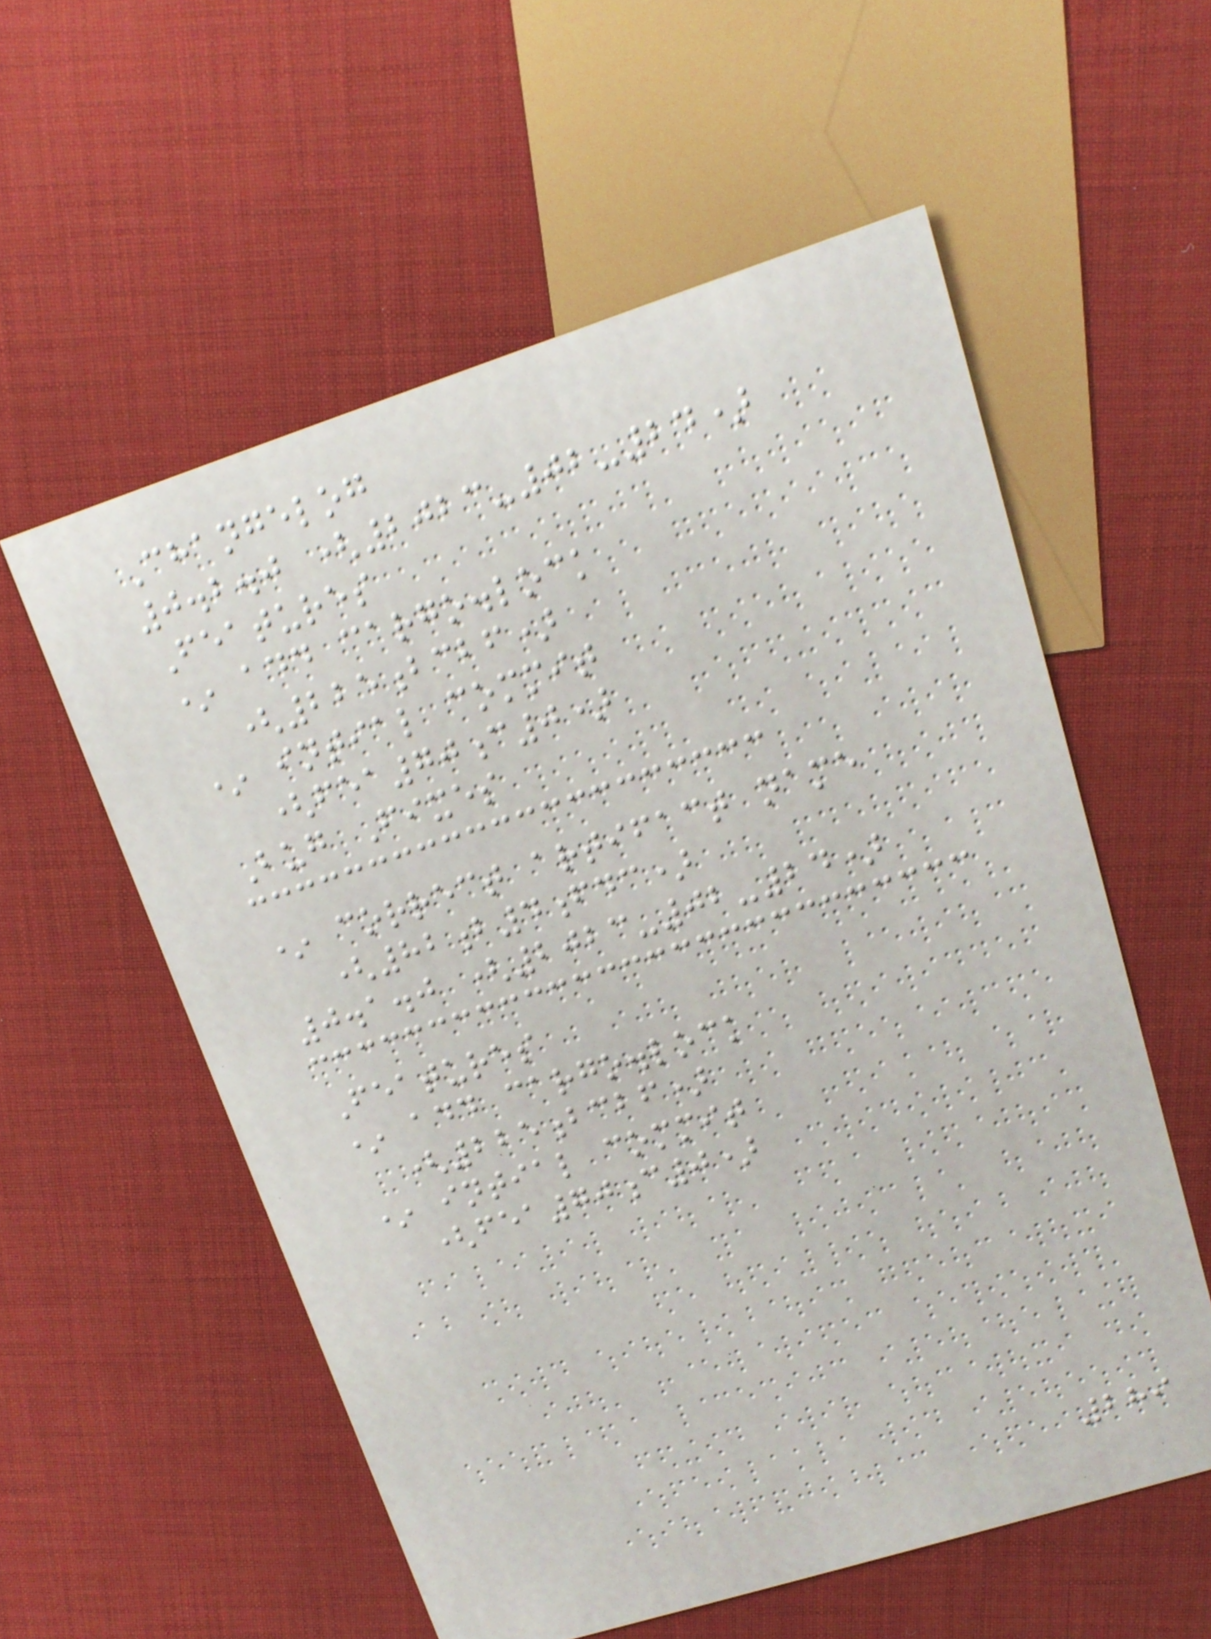Changelog
0.2.0 (2023-02-24)
Features
* add cargo.lock
(225bcbf)
* intial commit
(fea70c0)
Bug Fixes
* correct artifact name
(82b4fdc)
0.1.0 (2023-02-24)
Features
* add cargo.lock
(225bcbf)
* intial commit
(fea70c0)
289
